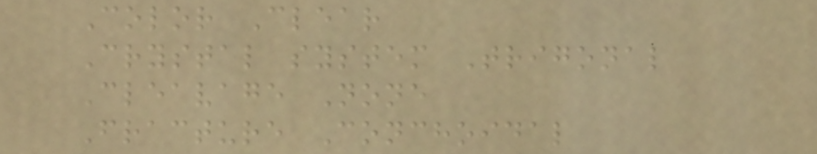Color Clear
Crystal system Trigonal
Cleavage None
Fracture Conchoidal
